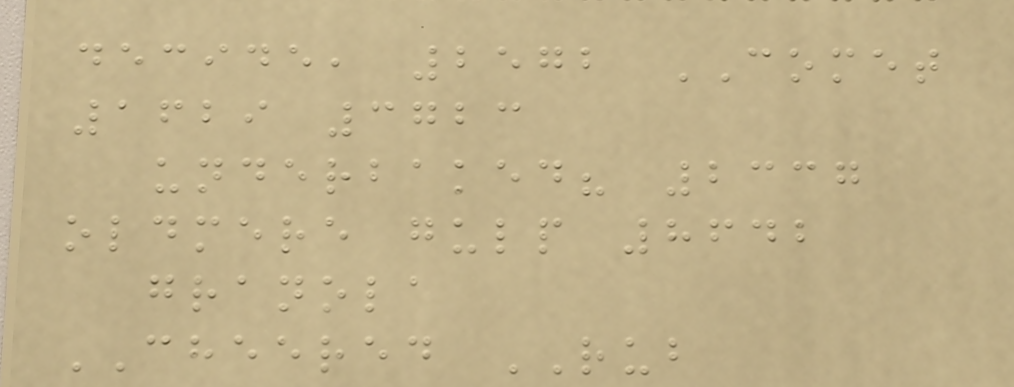decide, 2572 COMET
1629 3723
underbaked? 2337
oldmere gulp 8642
granola
CHEERED RUB
